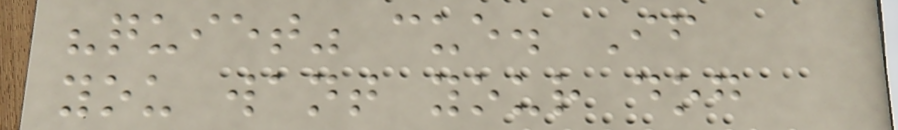"quiet" cue. If
you want your dog
